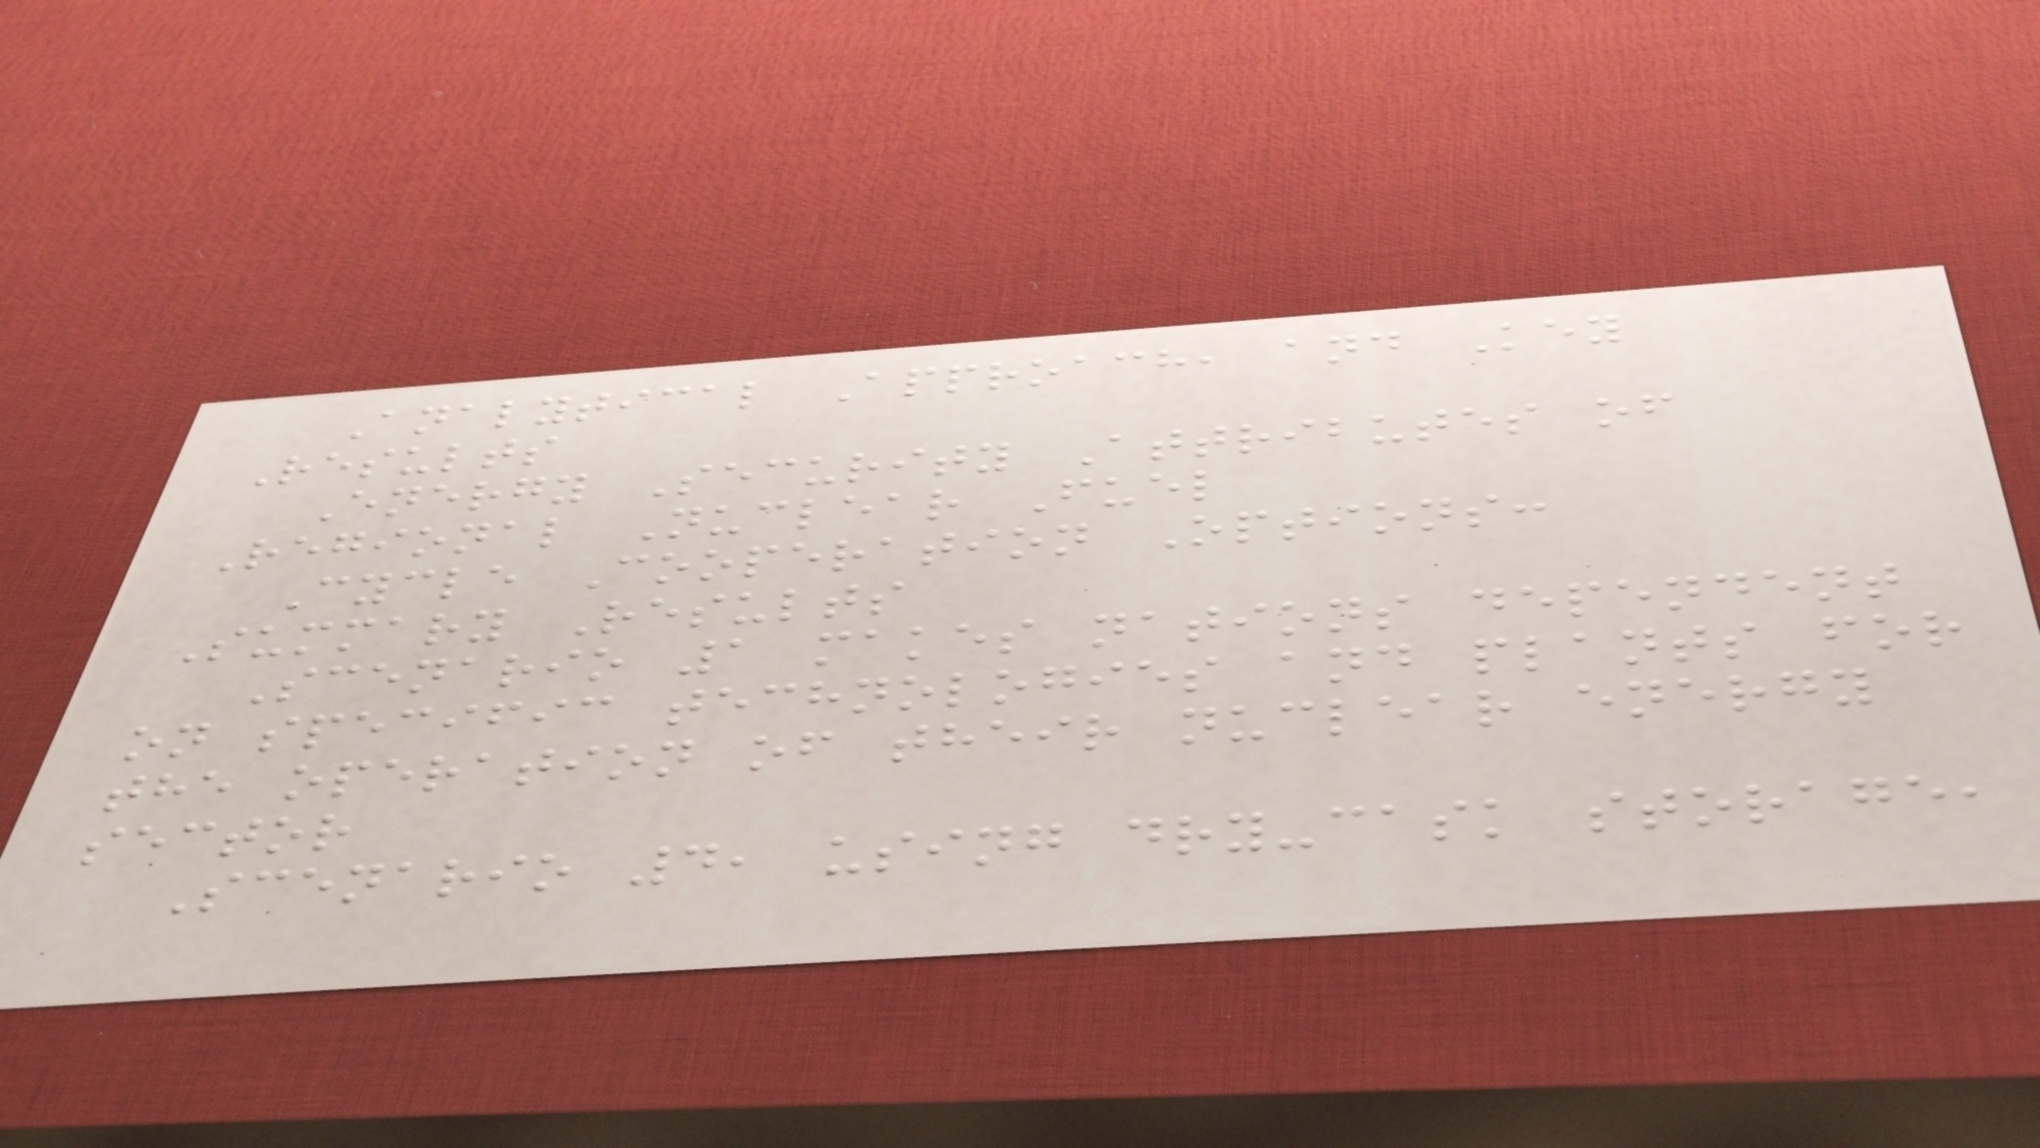Analytical Approach, and Key
Results
Energy Security Attributes of
Regional Nuclear Fuel
Cycle Cooperation Options:
Summary Results
Scenario 1 makes nations dependent
on specific technologies and plants for
the operation of their nuclear energy
sector
Scenario 4, using dry-cask storage,
